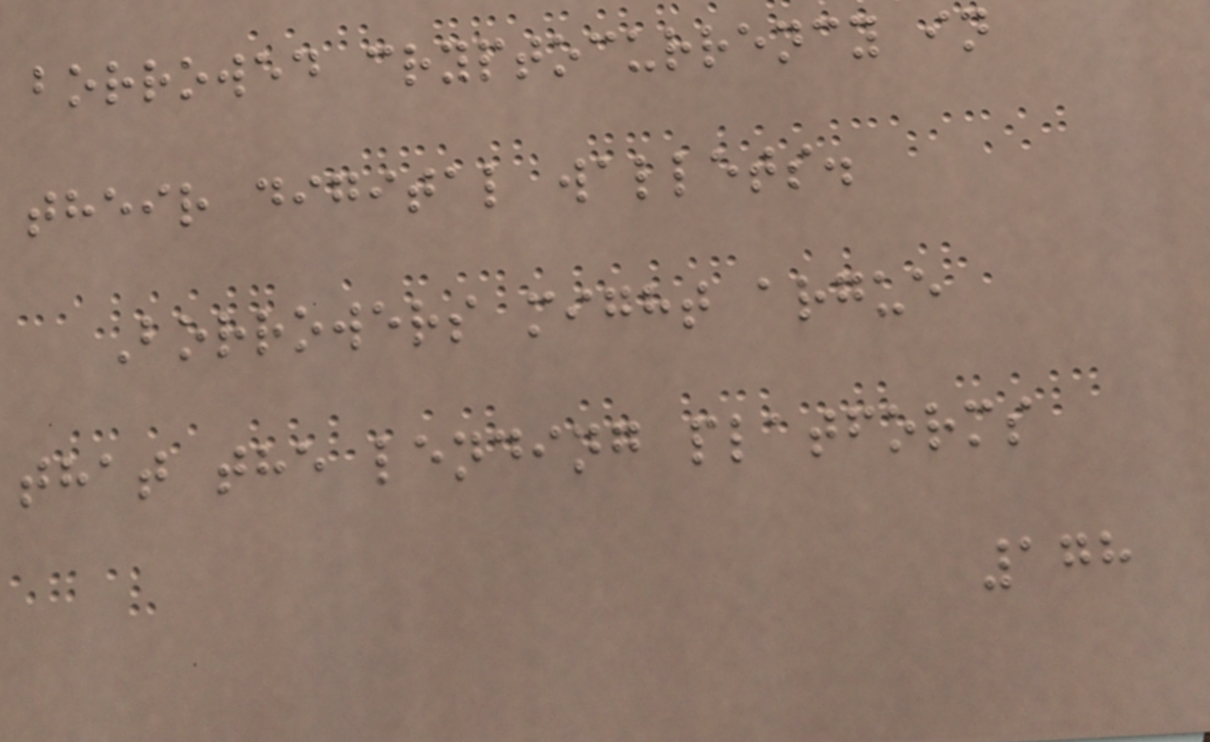borrowed cryptocurrency in
their digital wallets.
Borrowers might argue
that the lending platforms
178
